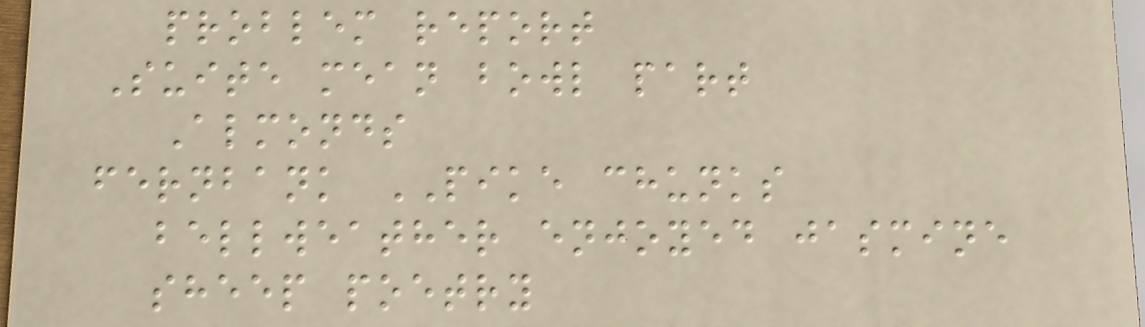problem report
Suite mean bowl part
Almonds
fernbank PIKE chunks
bellweather enjoyed jasmine
sheep poetry
